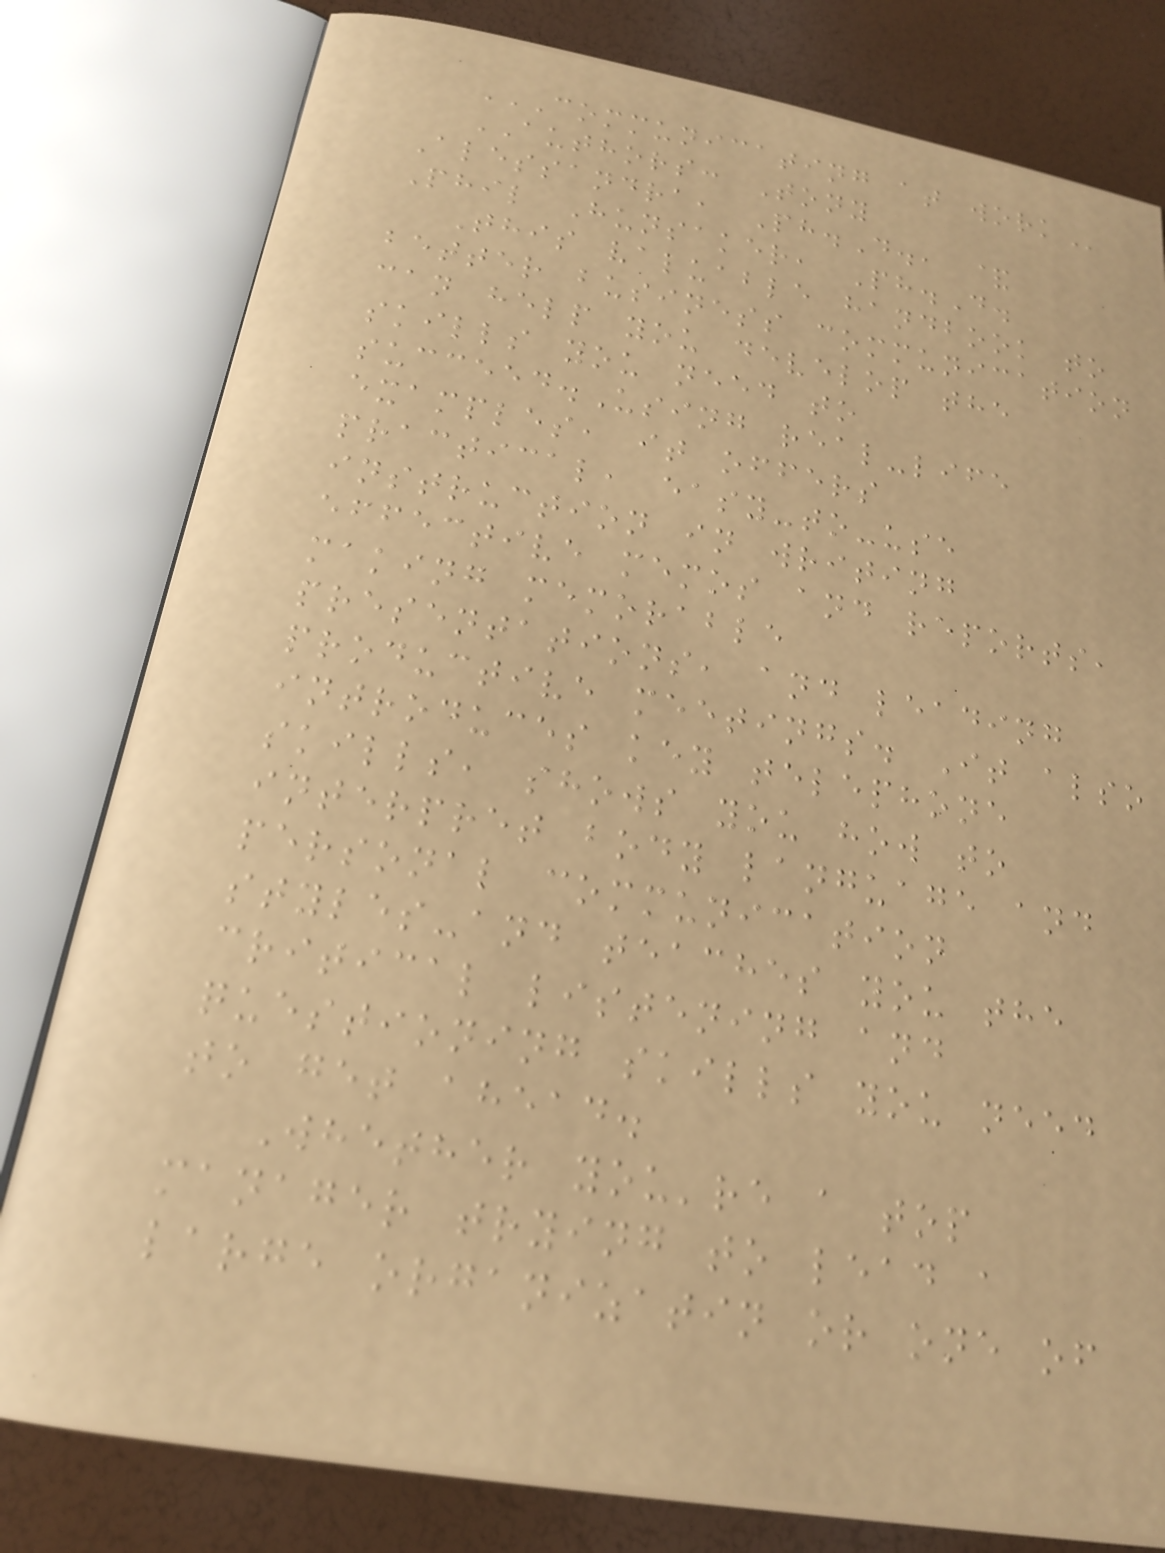COMMUNICATING AT WORK
AUTHORS: Tony
Alessandra, Ph.D., &
Phil Hunsaker, Ph.D.
This valuable handbook to
better business communication
can help you develop the
skills you need to
succeed.Using real-life
examples, it offers
practical, easy-to-use
instruction in writing
effective memos and reports,
making memorable
presentations, and leading
productive meetings. It also
introduces key telephone
skills, shows you how to
interpret body language and
personal communication
styles-and teaches you the
critical listening and
questioning skills you need
to get ahead.
Whether you're a top
manager trying to lead a
large organizatin or one of
